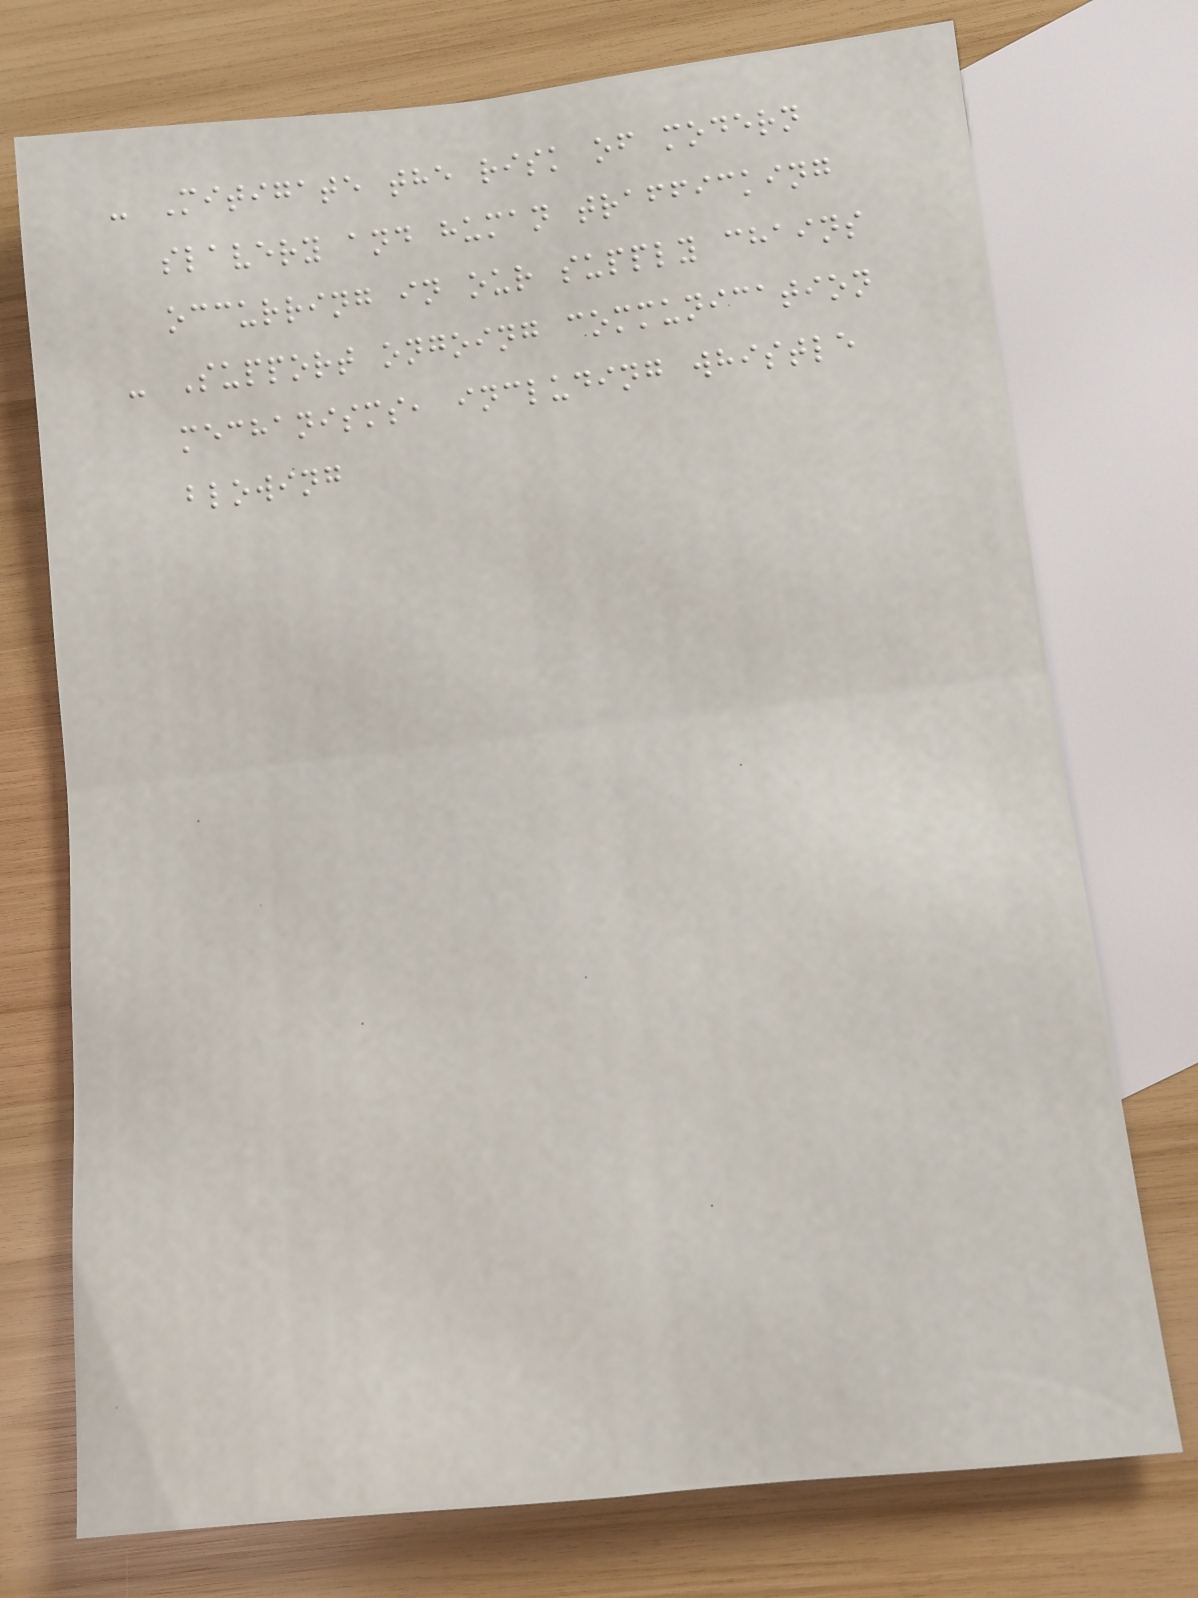- Mitigate the risk of modern
slavery and human trafficking
occurring in our supply chains
- Support ongoing communication
mechanisms, including whistle
blowing
